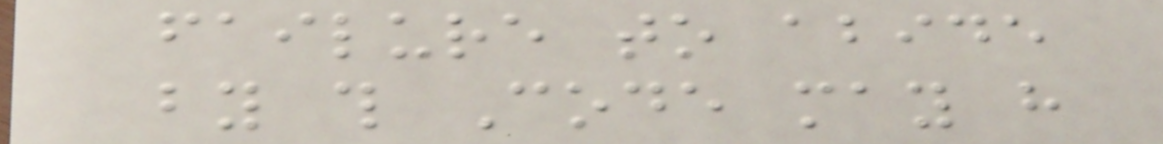failure to abide
by this Code may have
